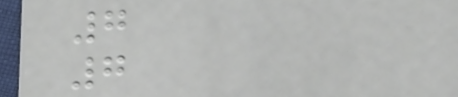7
7
